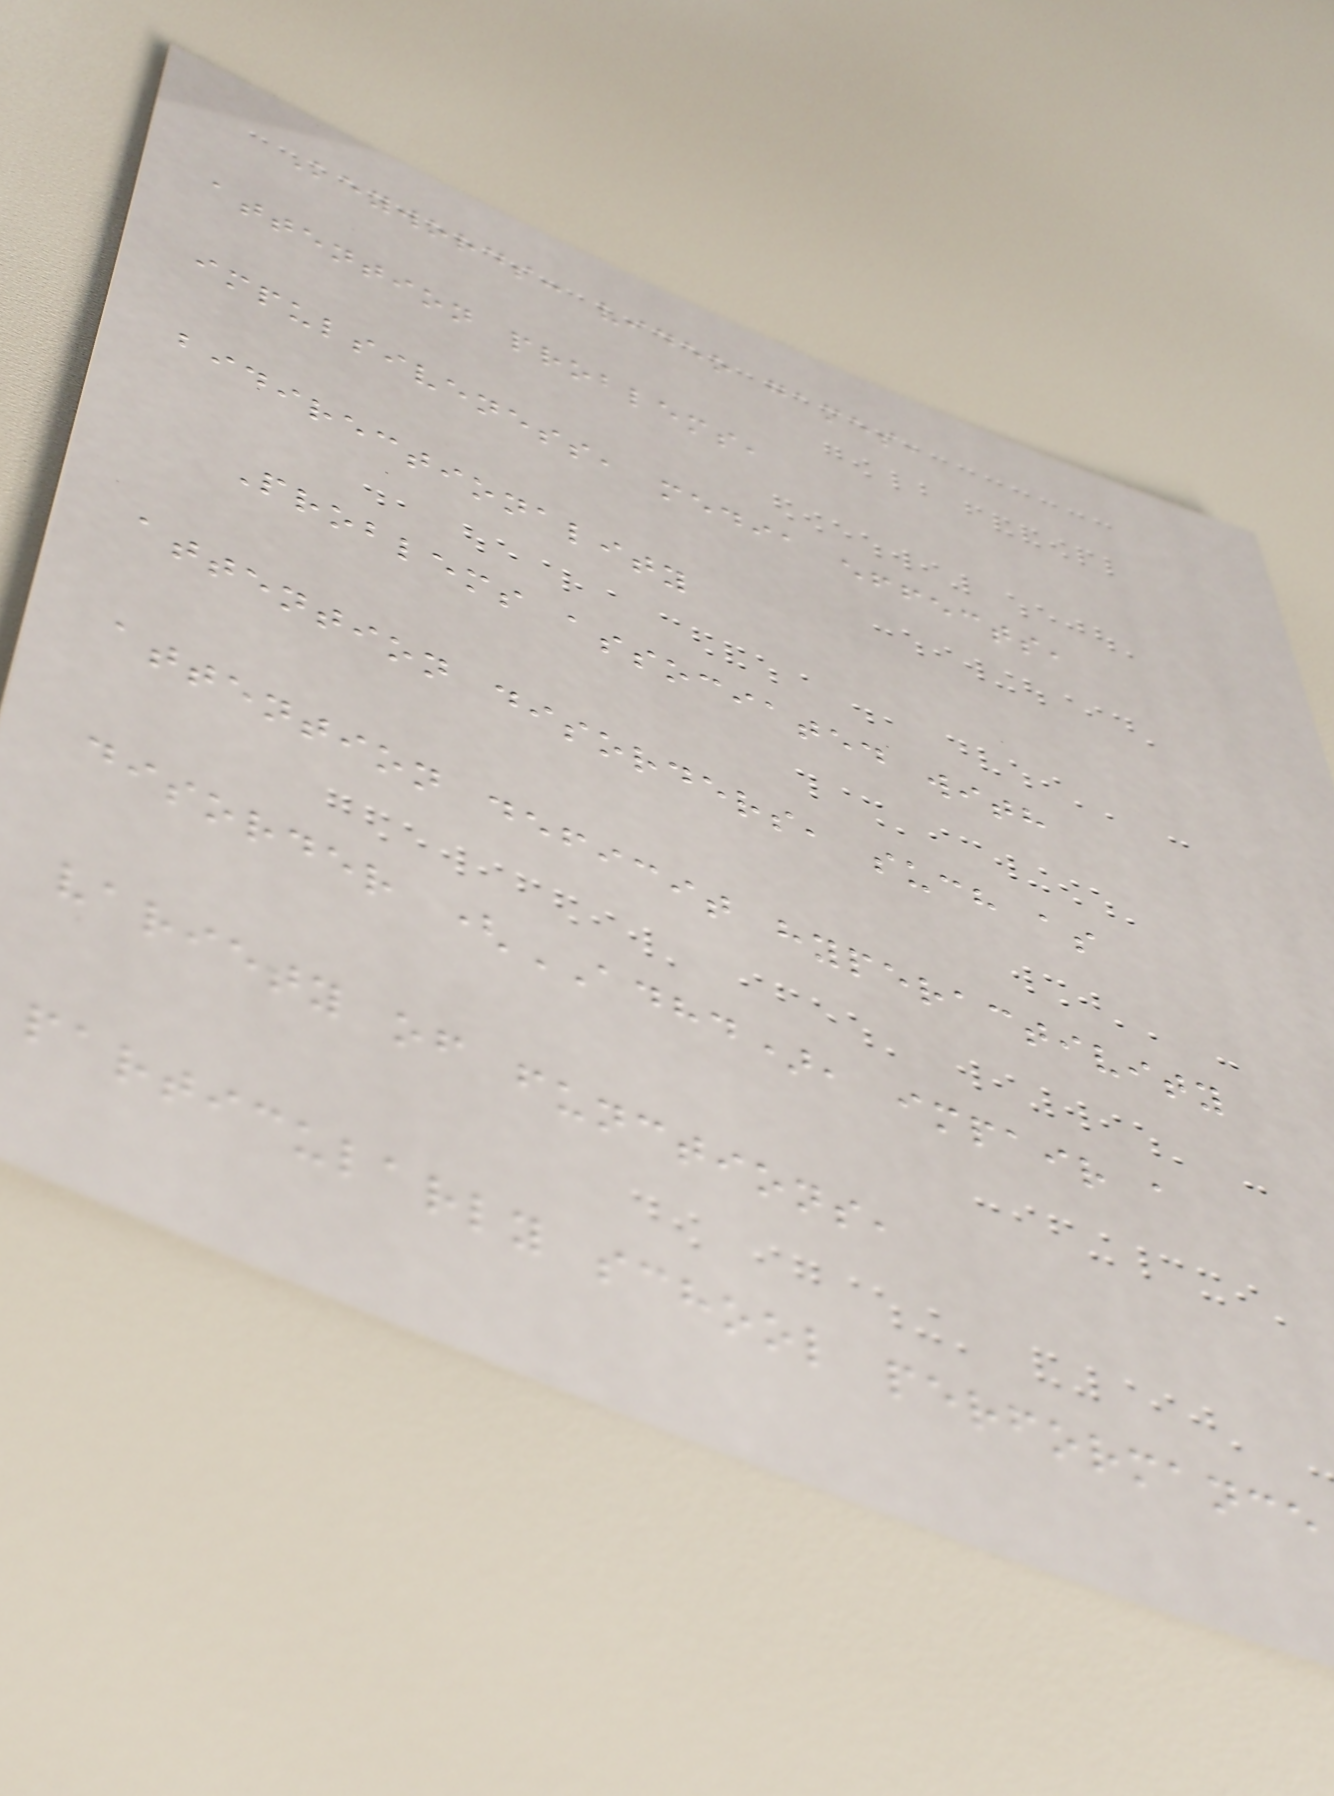Keywords: video games,
attention problems,
impulsiveness, media effects,
bidirectionality
Problems associated with
attention disorders, such as
attention deficit hyperactivity
disorder (ADHD), impair a
variety of functions,
particularly school performance
